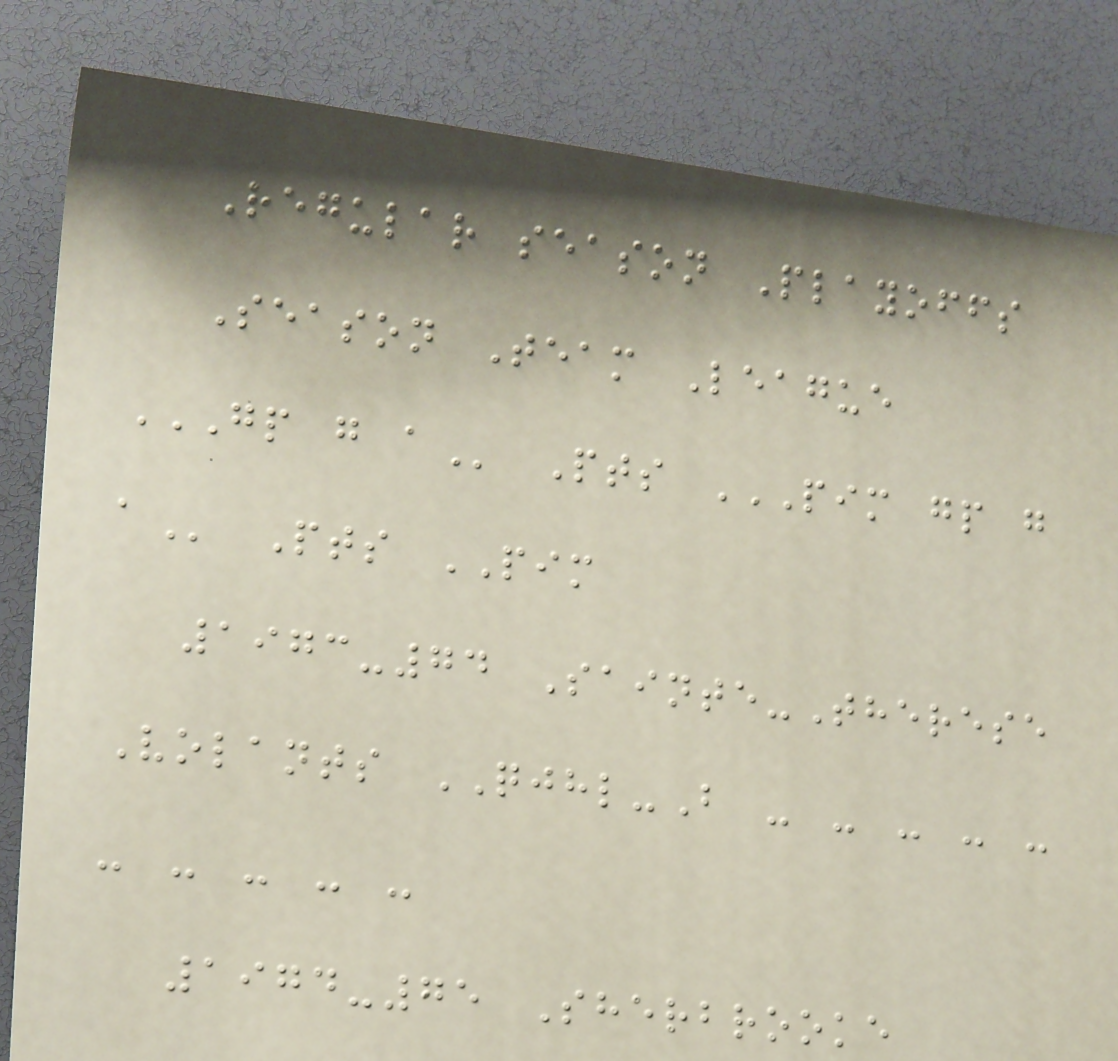Regular season Playoffs
Season Team League
GP G A Pts PIM GP G
A Pts PIM
1973-74 Sainte-Therese
Volants QJHL-B - - - - -
- - - - -
1974-75 Sherbrooke
